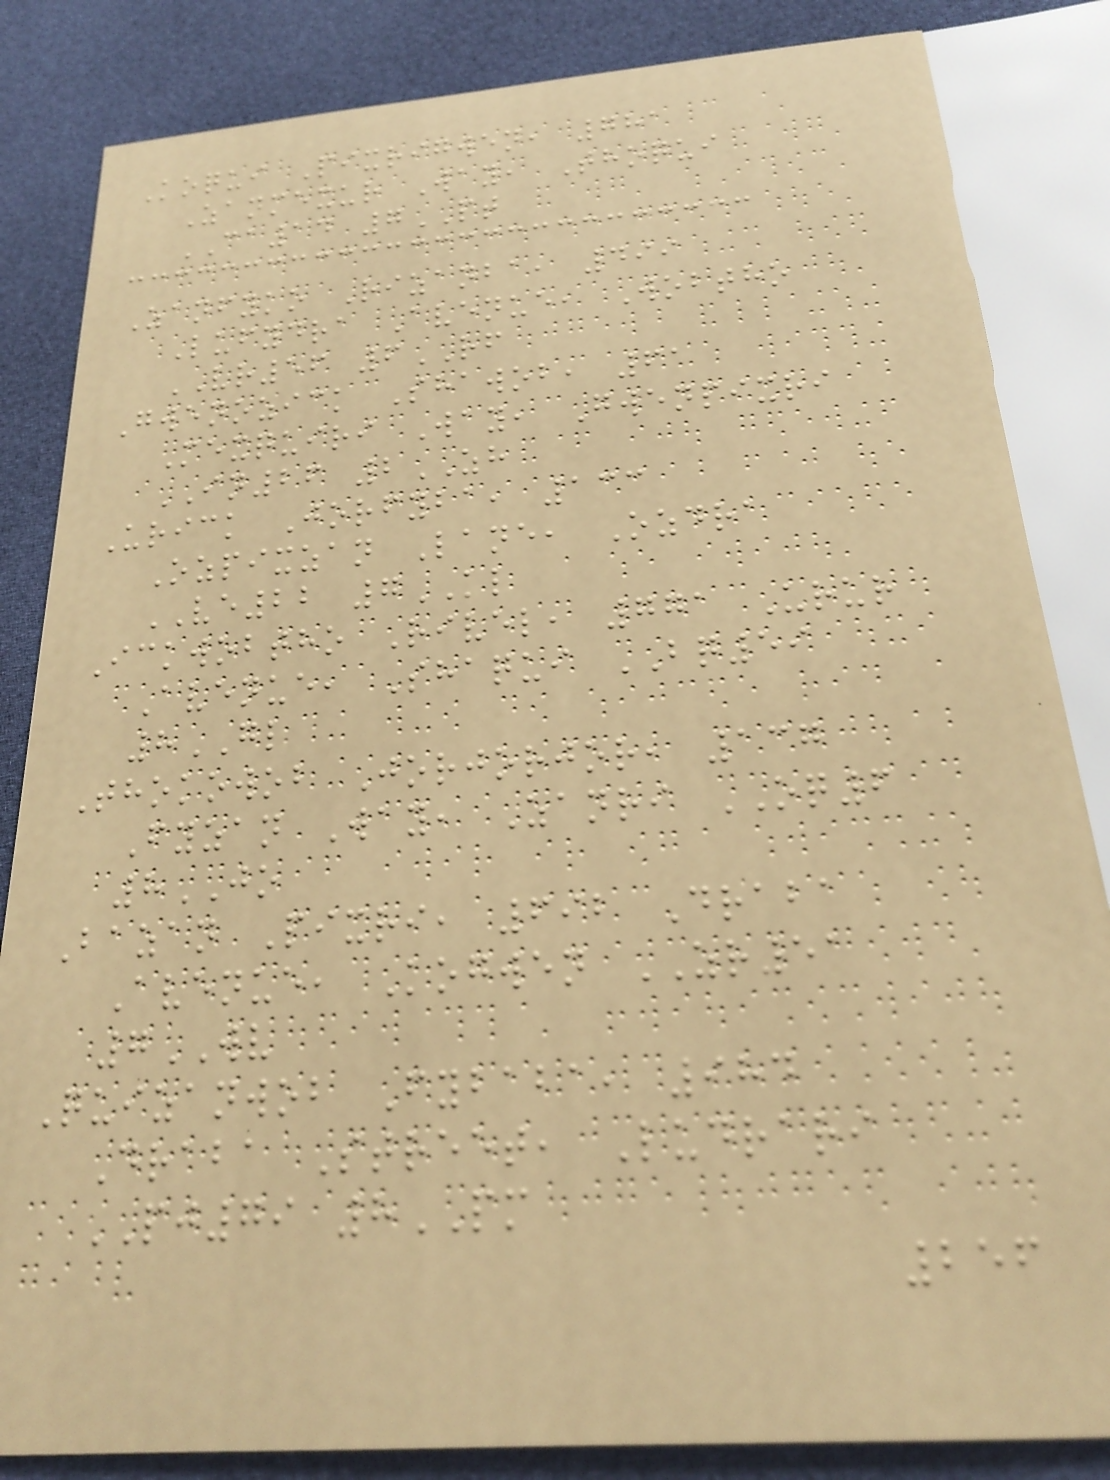Koqui Pixrigwen, 781
Zanmexur Way, Thoqui
CA14 7PT
Zanfyko Rizanba, 499
Lufydra Avenue, Wobtho
VR56 6RF
Gwenozick Shawob, 61
Mexquiri Way, Gwenpixri
IN26 2ZH
Urick Jorfyba, 133
Ozpixzan Lane, Ozdra
VE22 7KL
Ickwobtho Rivel, 771 Urur
Avenue, Shaqui BQ59
8GL
Thokowob Jorjorjor, 137
Fyzan Way, Zanri OQ6
8JO
Bazan Pixri, 692 Draba
Avenue, Kogwen ZR51
7WV
Quizanwob Fybaba, 984
Draba Street, Ludrari
PJ79 8PM
256
